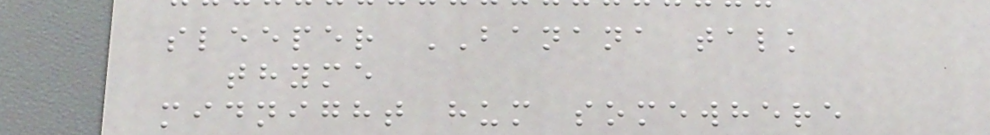sleeper BANANA talk
thyme
midnight hum somewhere
